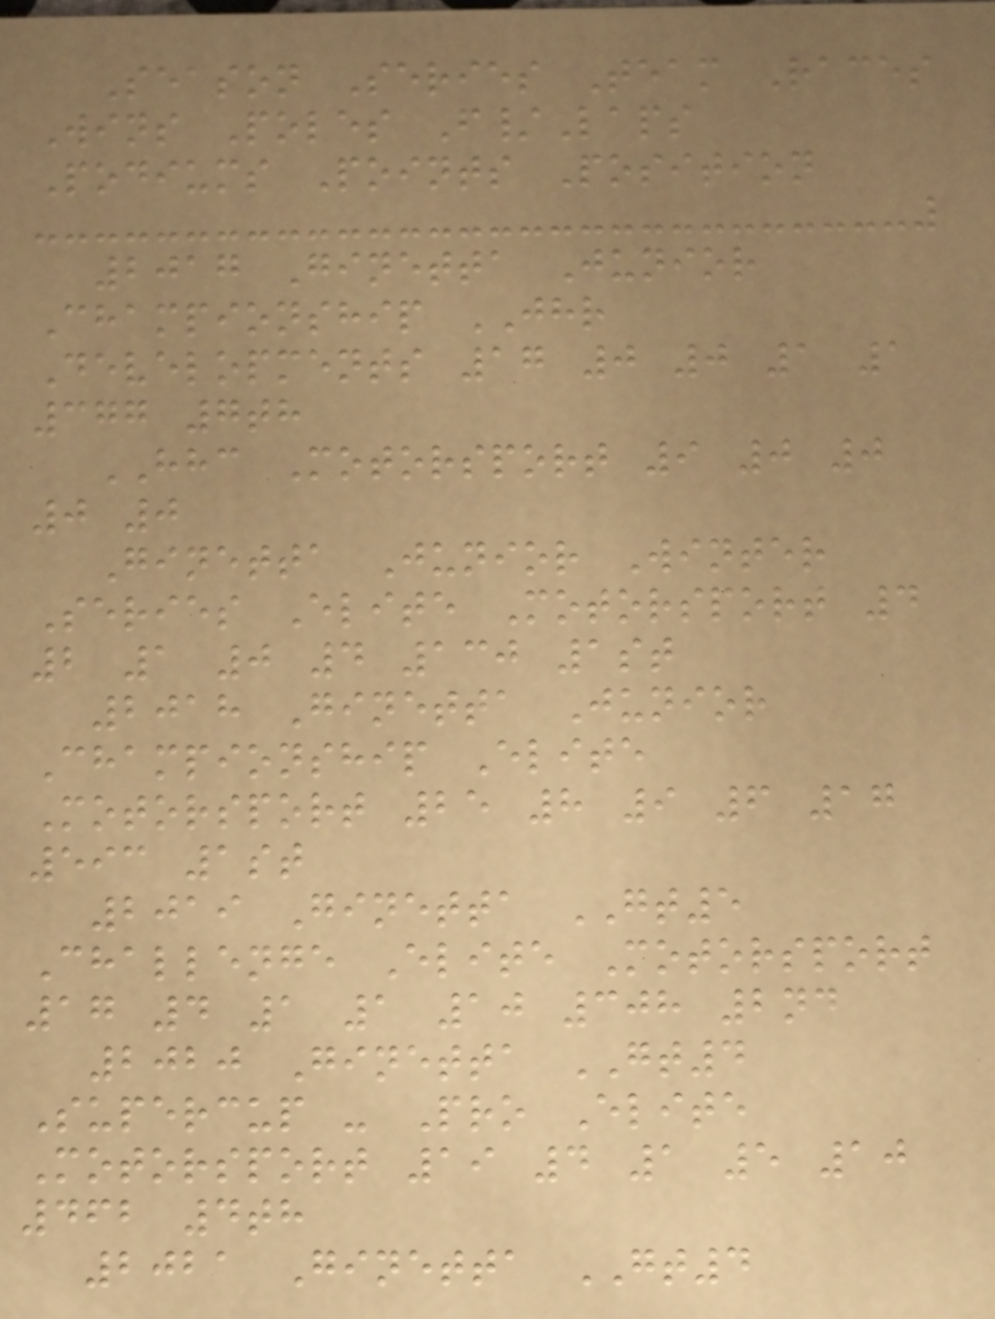Season Series Team Races
Wins Poles F/Laps
Podiums Points Position
2017 Ginetta Junior
Championship JHR
Developments 17 0 0 1 1
377 7th
HHC Motorsport 9 0 0
0 0
Ginetta Junior Winter
Series Elite Motorsport 4
2 1 0 4 130 1st
2018 Ginetta Junior
Championship Elite
Motorsport 25 8 9 6 17
593 1st
2019 Ginetta GT5
Challenge Elite Motorsport
17 4 1 1 10 308 2nd
2020 Ginetta GT4
Supercup - Pro Elite
Motorsport 19 4 1 5 10
462 4th
2021 Ginetta GT4
